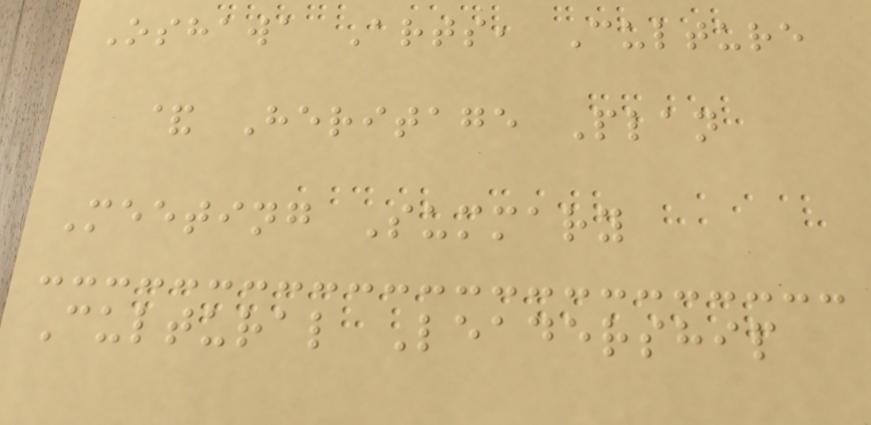Oshawa Arts, Culture
& Heritage Plan
Meeting Summary
Cultural Leadership
